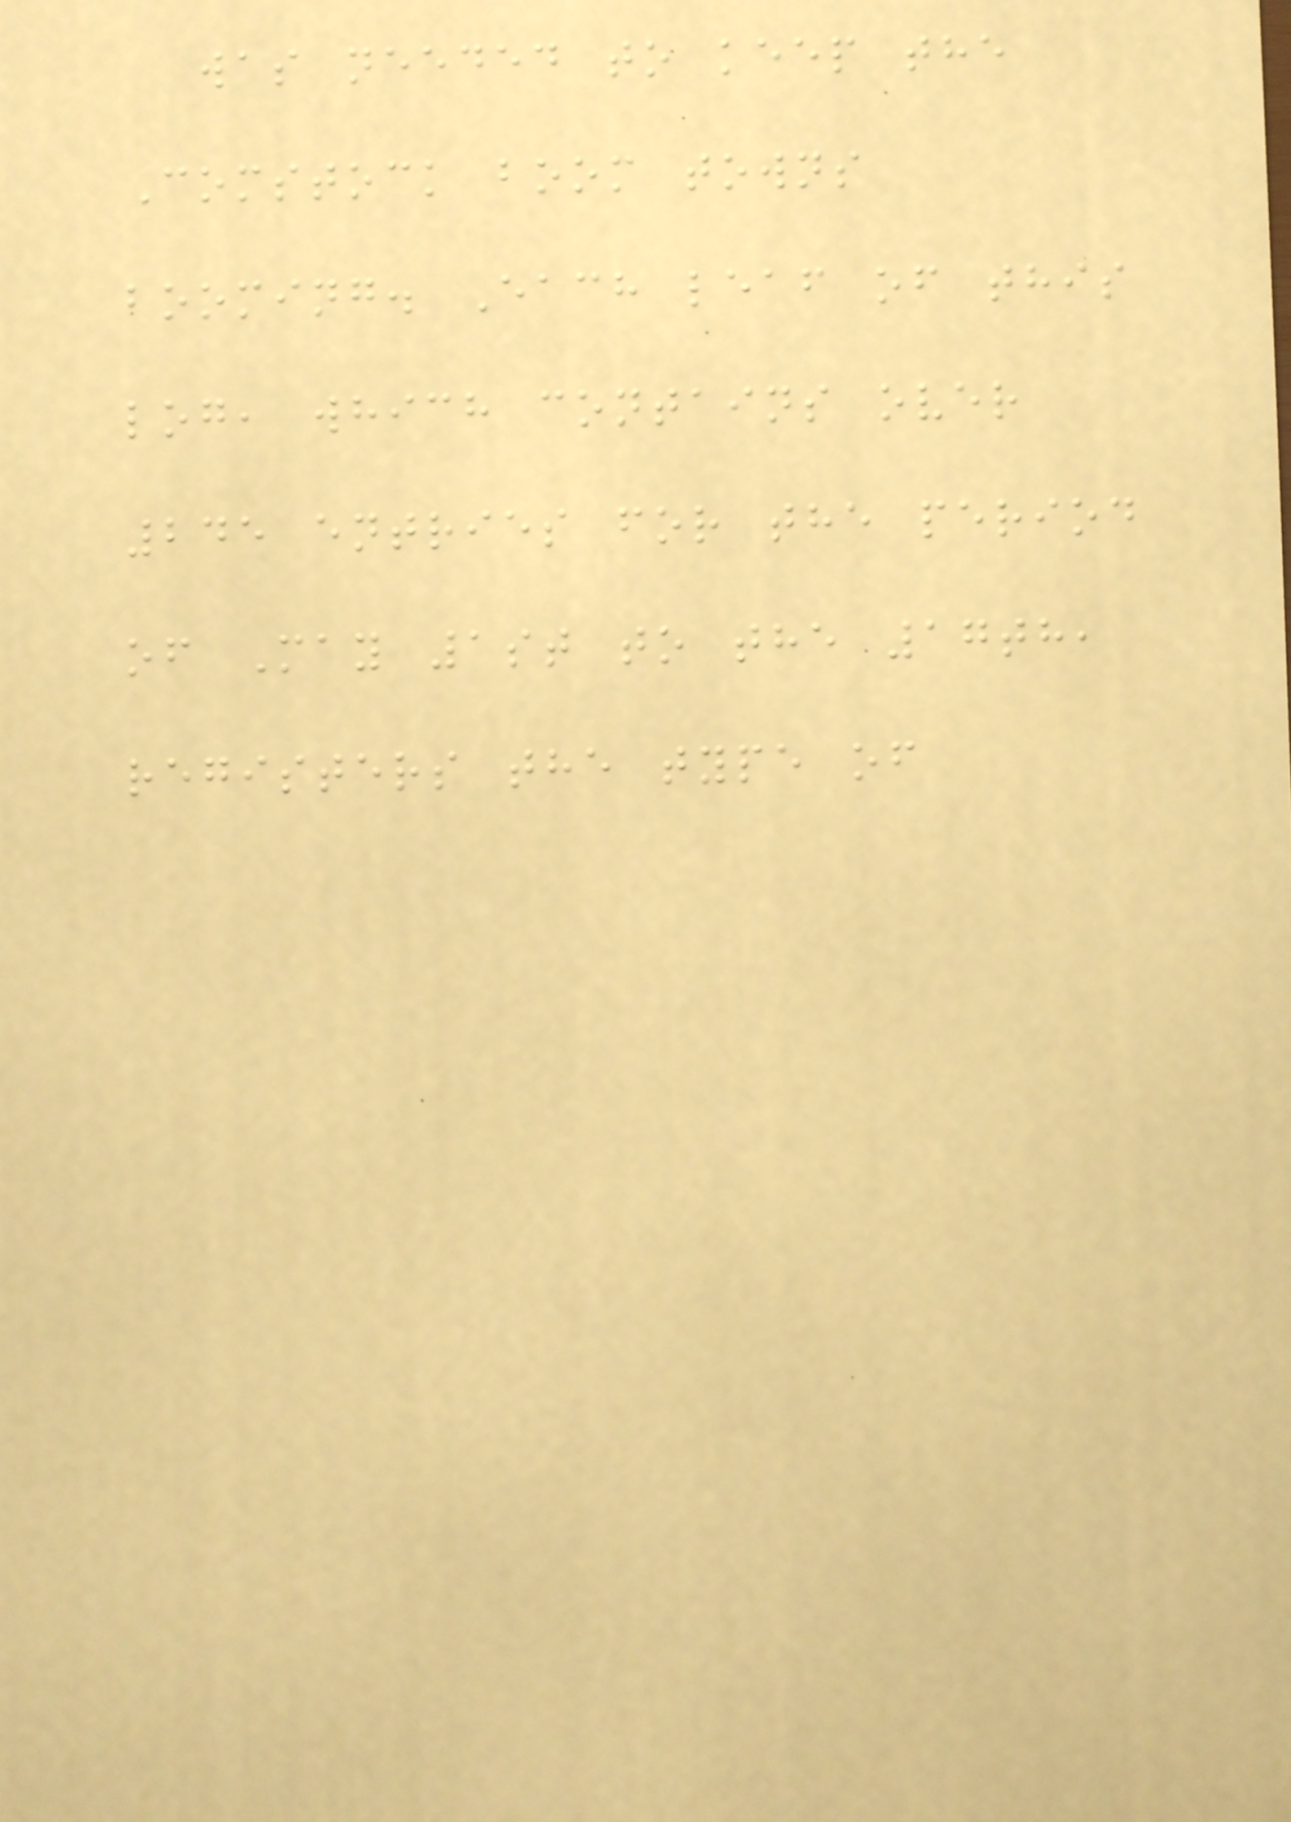was needed to keep the
Comstock boom towns
booming. Each leaf of this
log, which contains over
245 entries for the period
of May 1st to the 17th,
registers the type of
